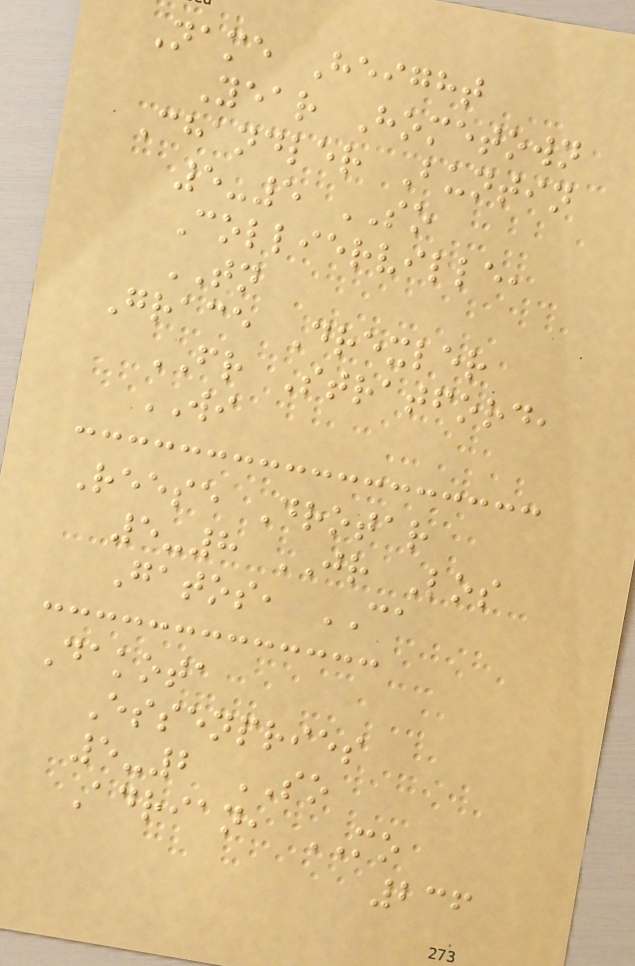Name Height
Year Hometown
Chandler Buntin
5-5 SO
Collierville,
TN
Grace Drexler
FR Stratford,
WI
Reese Drotar
5-8 JR Los
Gatos, CA
Dakota
Essenpries
5-2 SO
Adrian, MO
236
